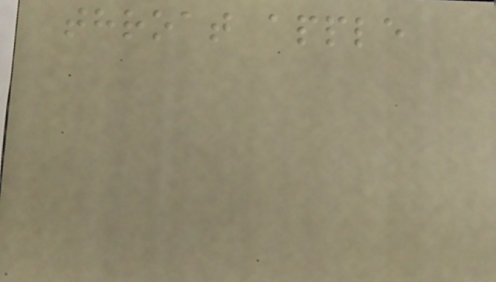throat apple
